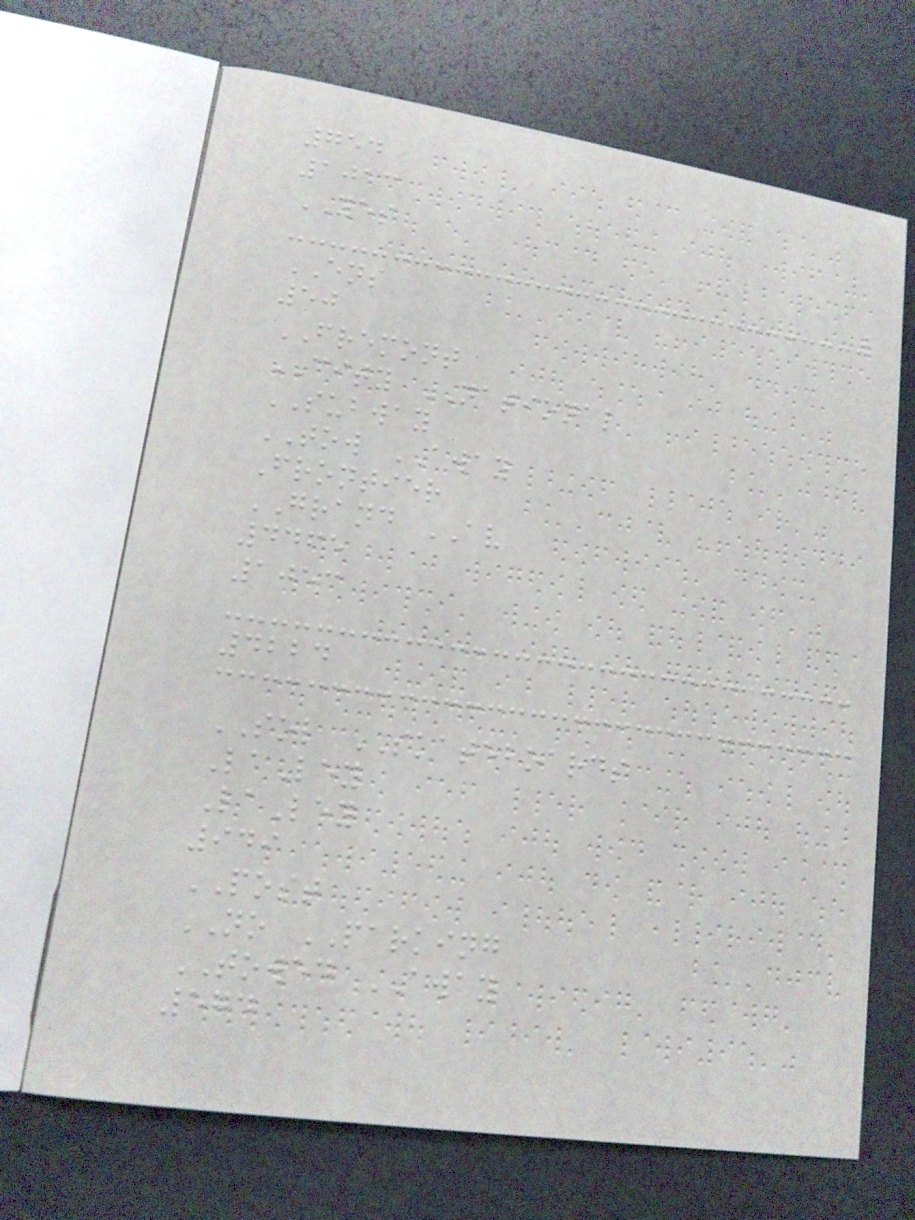754
1013
YES
ENS
50
FREMONT
CITY NATIONAL
SUBWAY
TOW AWAY
Frontier
GRAND AV
4465
1053
4224
SOL SKATEBOARDS
LaLey
LaLey
949
POST
NO PARKING
TOWED AWAY
574
